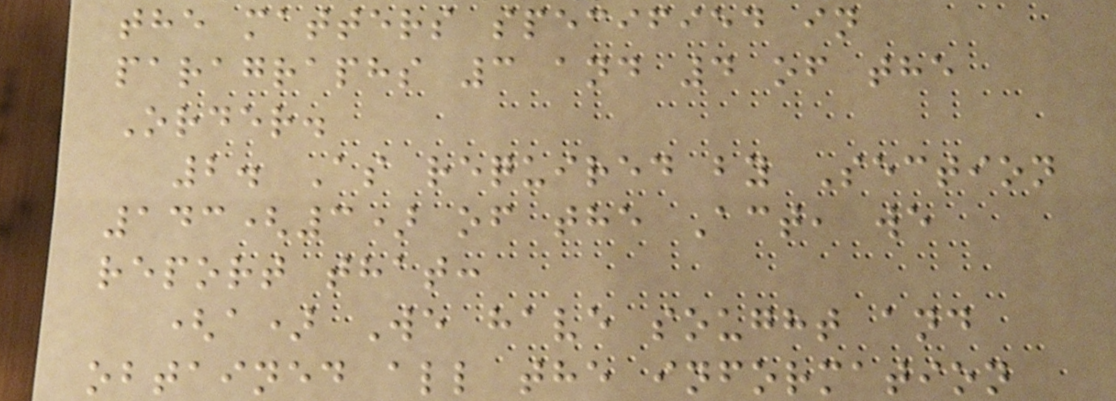the matters specified in
paragraphs 3 and 4 of the
Order.
2. As required by Section
143(3) of the Act, we
report that:
(a) We have sought and
obtained all the information
